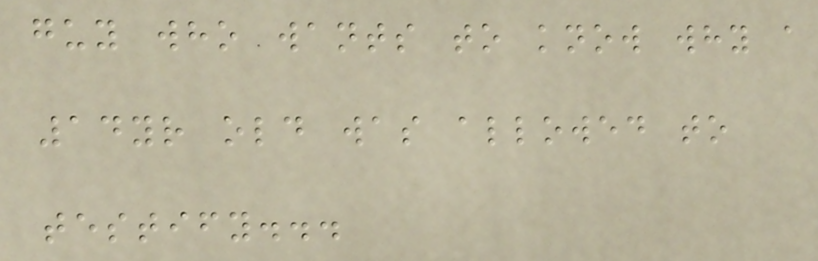guy who wants to know why a
14yr old was allowed to
testify...
